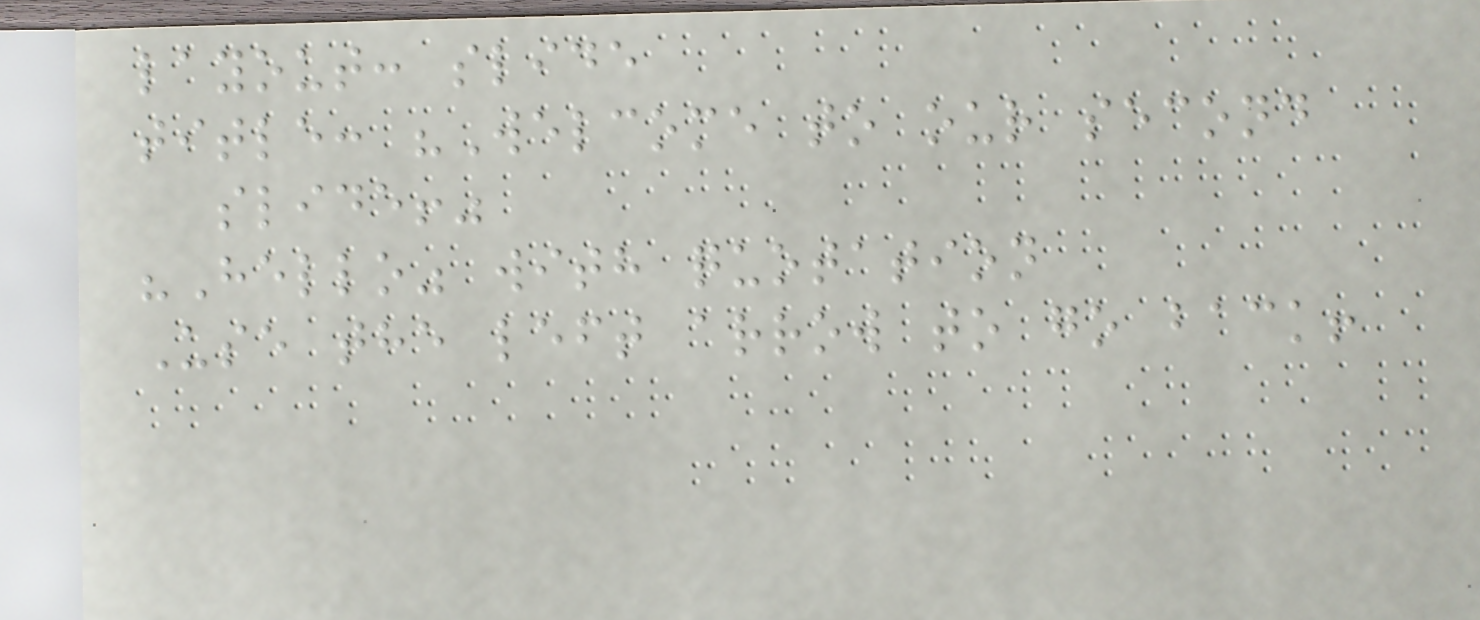layout: slide
title: "Welcome to our second
slide!"
"Hello" with quotation
Use the left arrow to go back!
